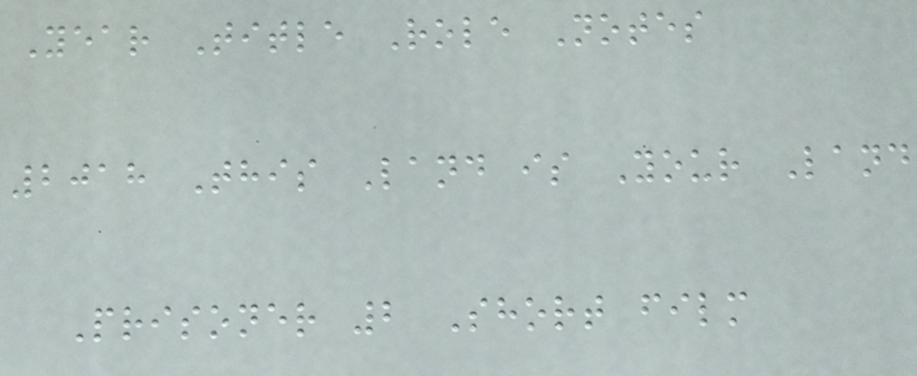Year Title Role Notes
2018 This Land is Your Land
Prisoner 2 Short film
